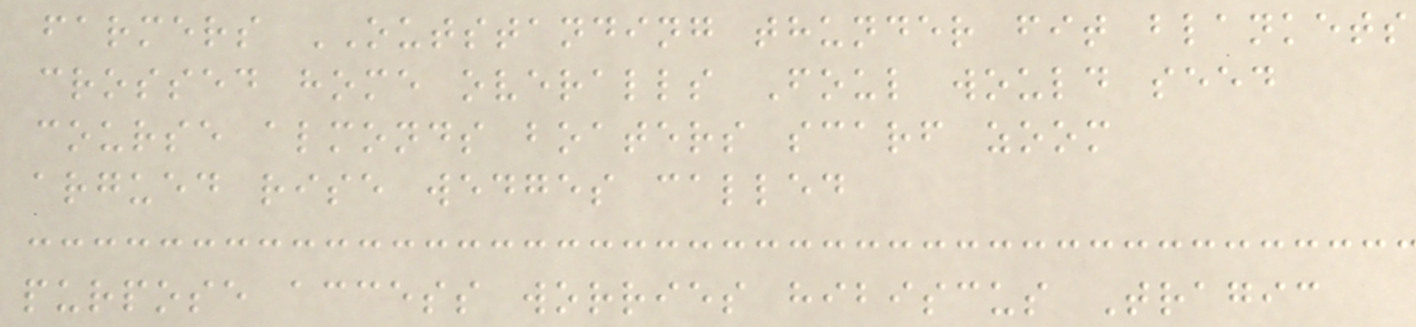farmers OUTSTANDING thunder fit blankets
crossed home overalls Foul would seed
course almonds boaters scarf zoom
argued rise wedges called
purpose access worries hibiscus Tragic
